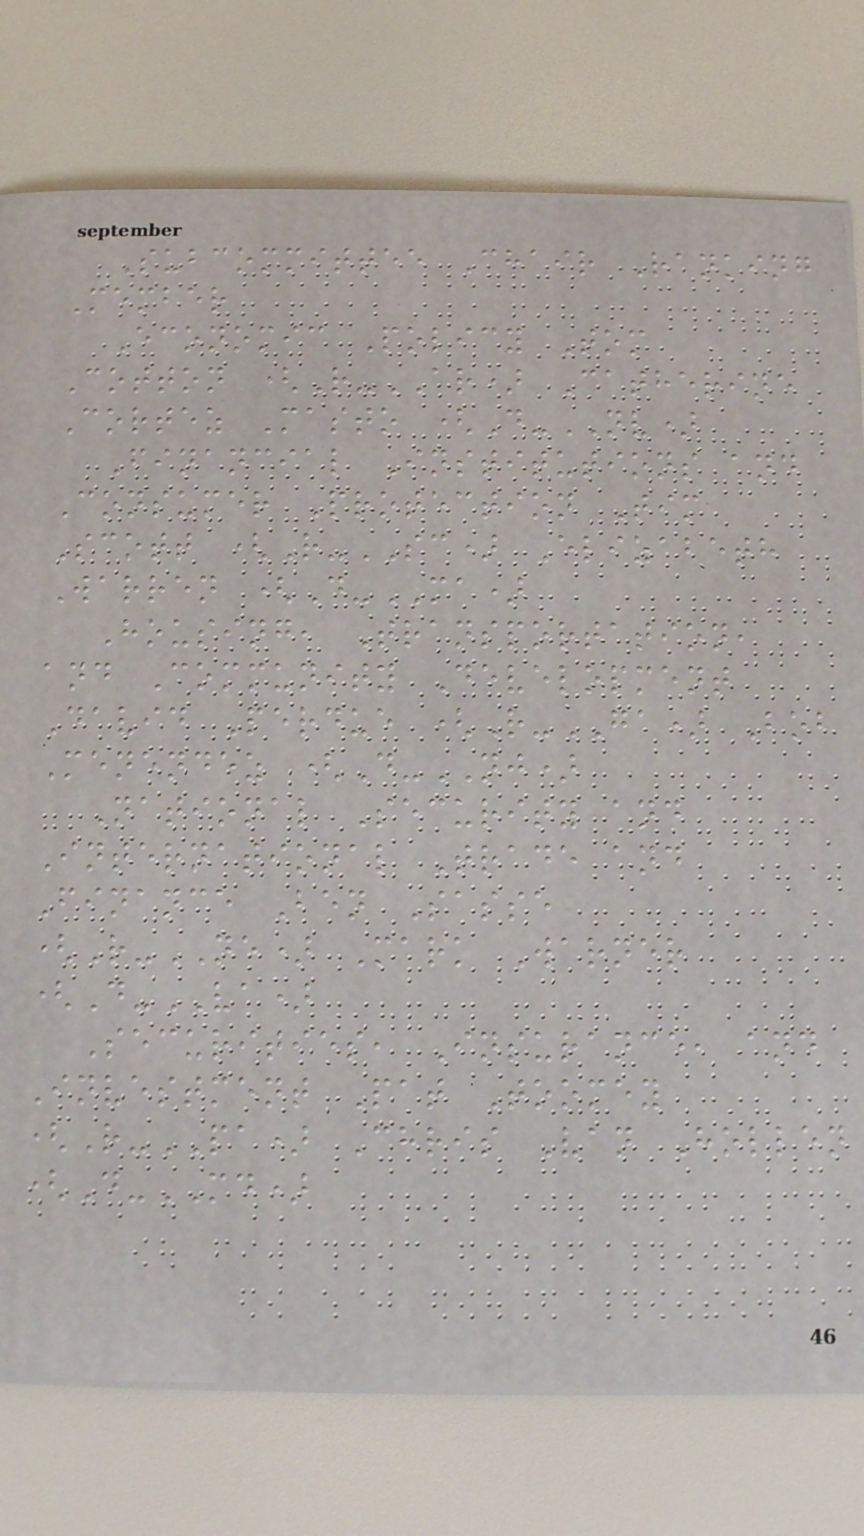Subcommittee Chair Ranking
Member
Economic Policy Tom
Cotton (R-AR) Catherine
Cortez Masto (D-NV)
Financial Institutions and
Consumer Protection Tim
Scott (R-SC) Elizabeth
Warren (D-MA)
Housing, Transportation,
and Community Development
David Perdue (R-GA) Bob
Menendez (D-NJ)
National Security and
International Trade and
Finance Ben Sasse
(R-NE) Mark Warner
(D-VA)
Securities, Insurance, and
Investment Pat Toomey
(R-PA) Chris Van Hollen
(D-MD)
